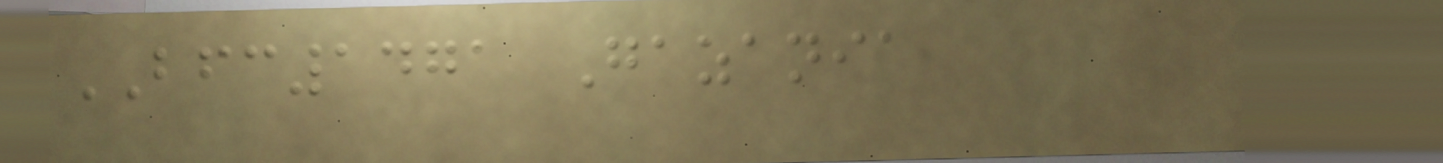BFC1471 Gazania
